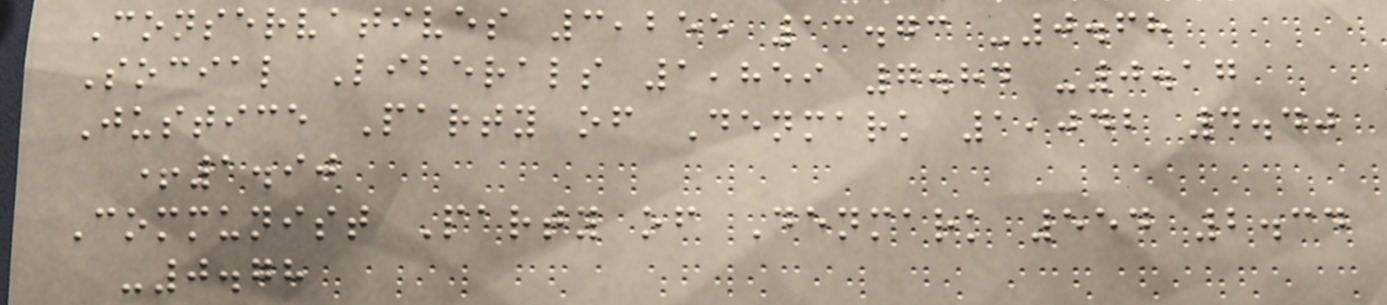Conservatives 3,255 13.73 -0.68
Social Liberals 1,859 7.84 -0.17
Justice Party of Denmark 1,042 4.40
+1.90
Communist Party of Denmark 554 2.34
-0.78
